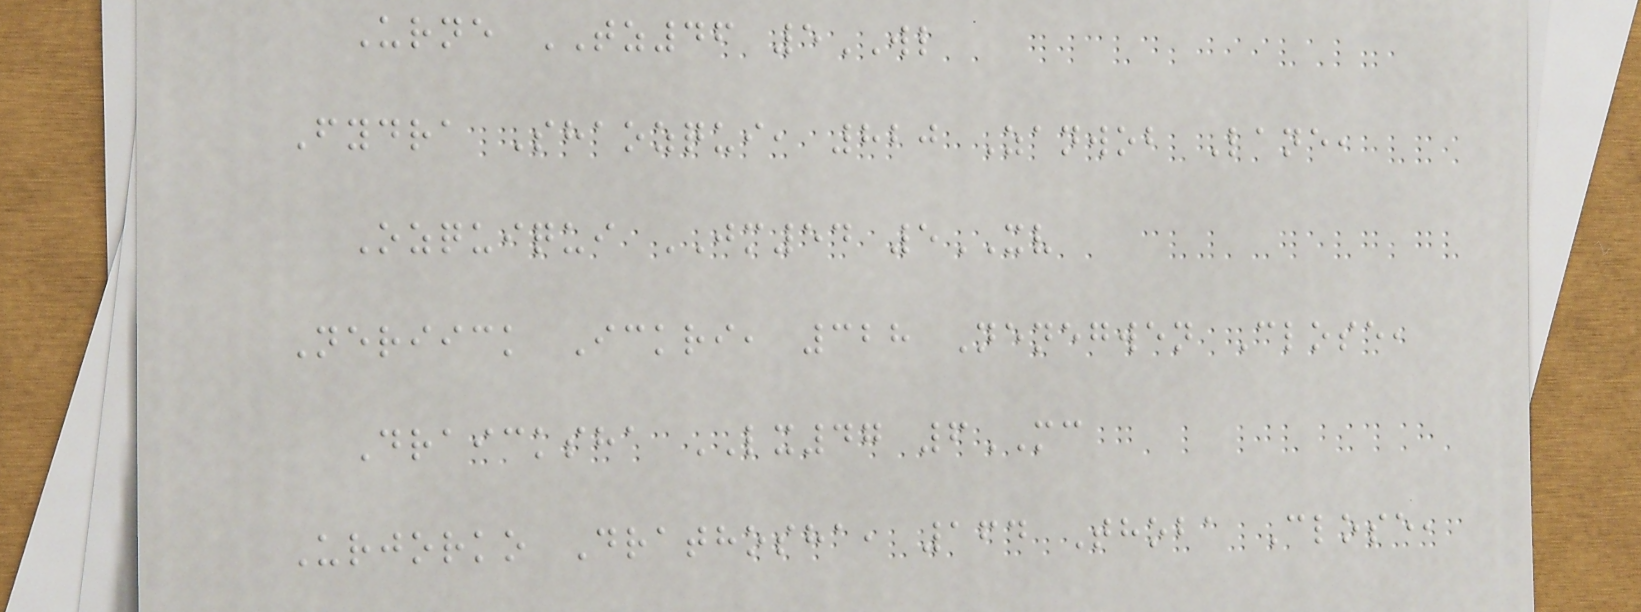Urne TZ46 5WL
Fydra Shaozqui, 820 Zanwob Lane,
Ozquiqui JM54 5XV
Neriick Ickri, 328 Nenegwen Close,
Draicksha LX47 6MC
Urjorko Drathosha, 164 Thoba Close,
